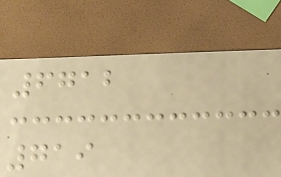6712
719
